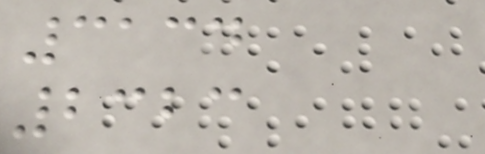3134
2323
